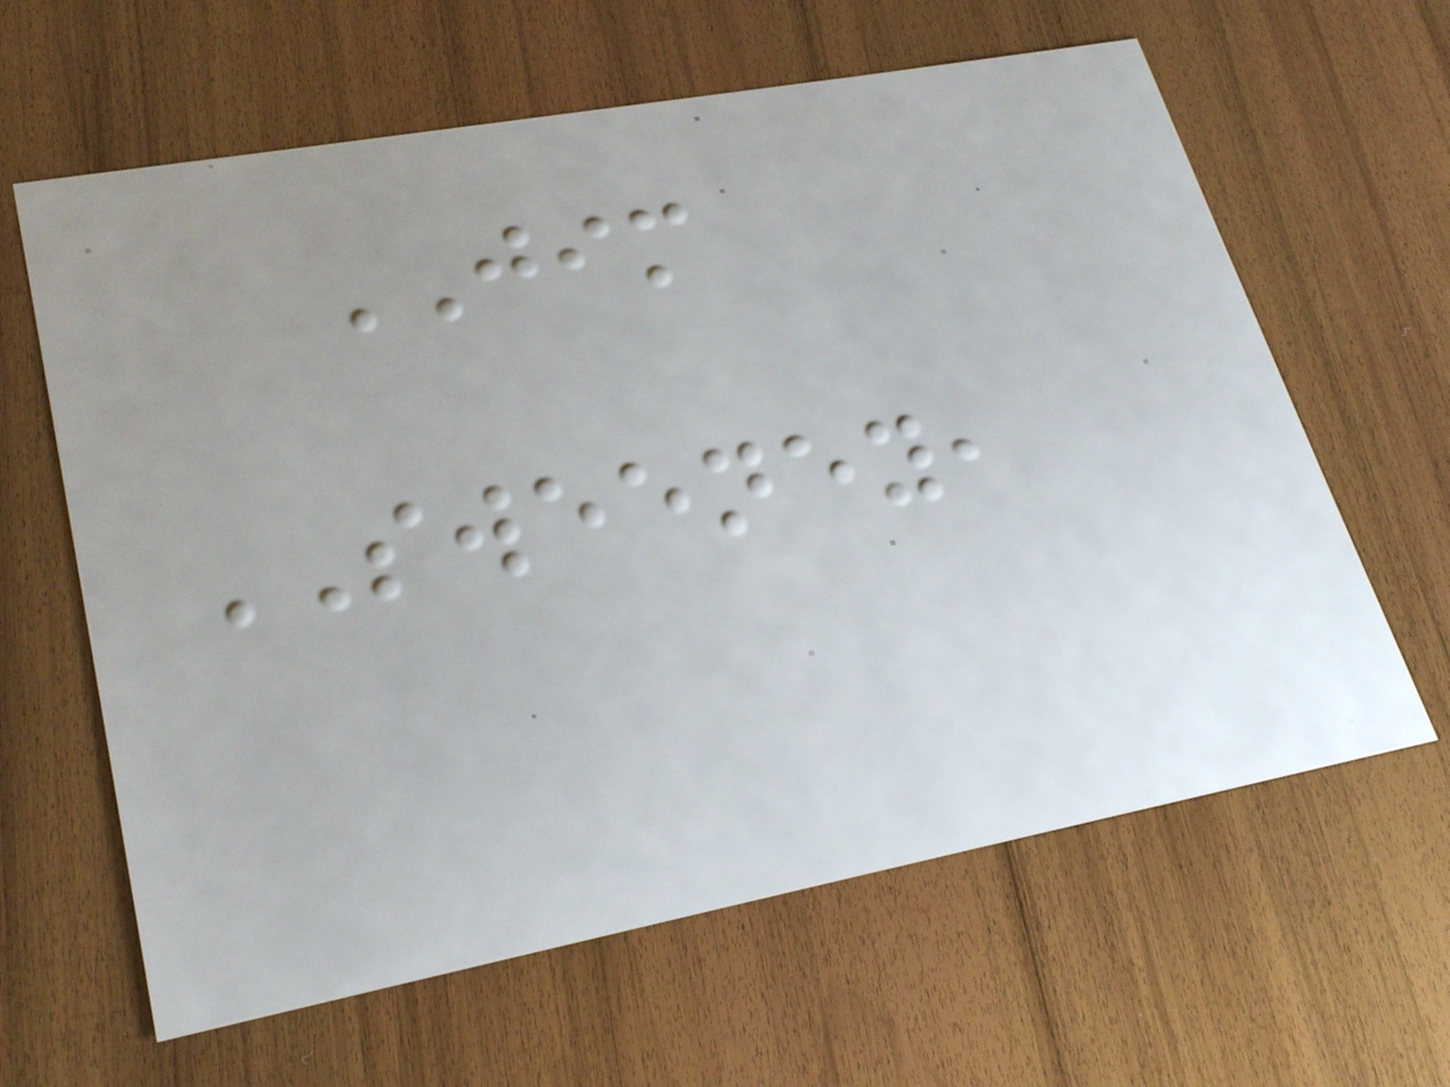JIM
SWEENEY,
